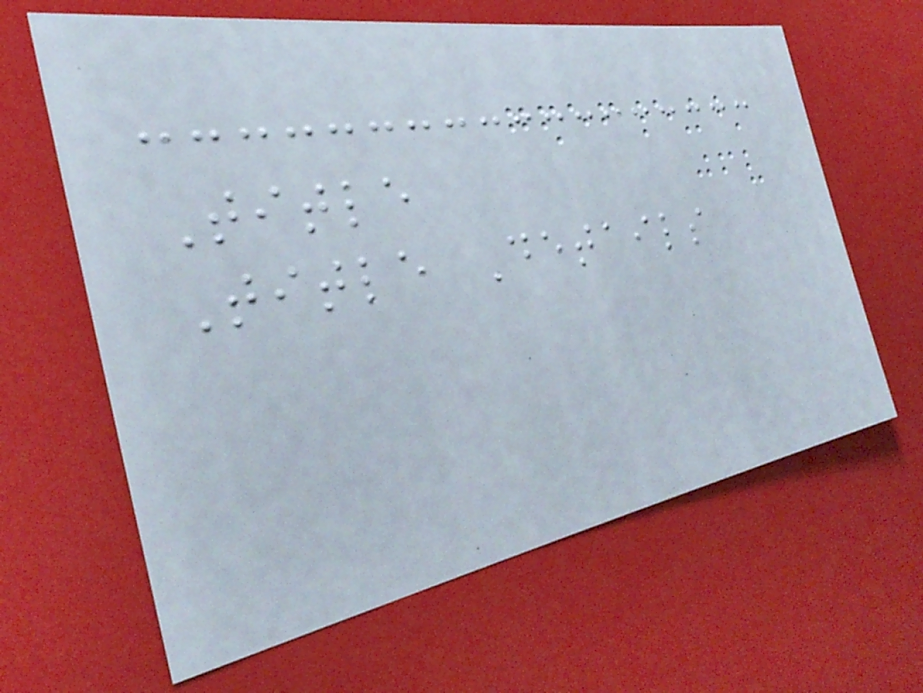Title
Title Details
